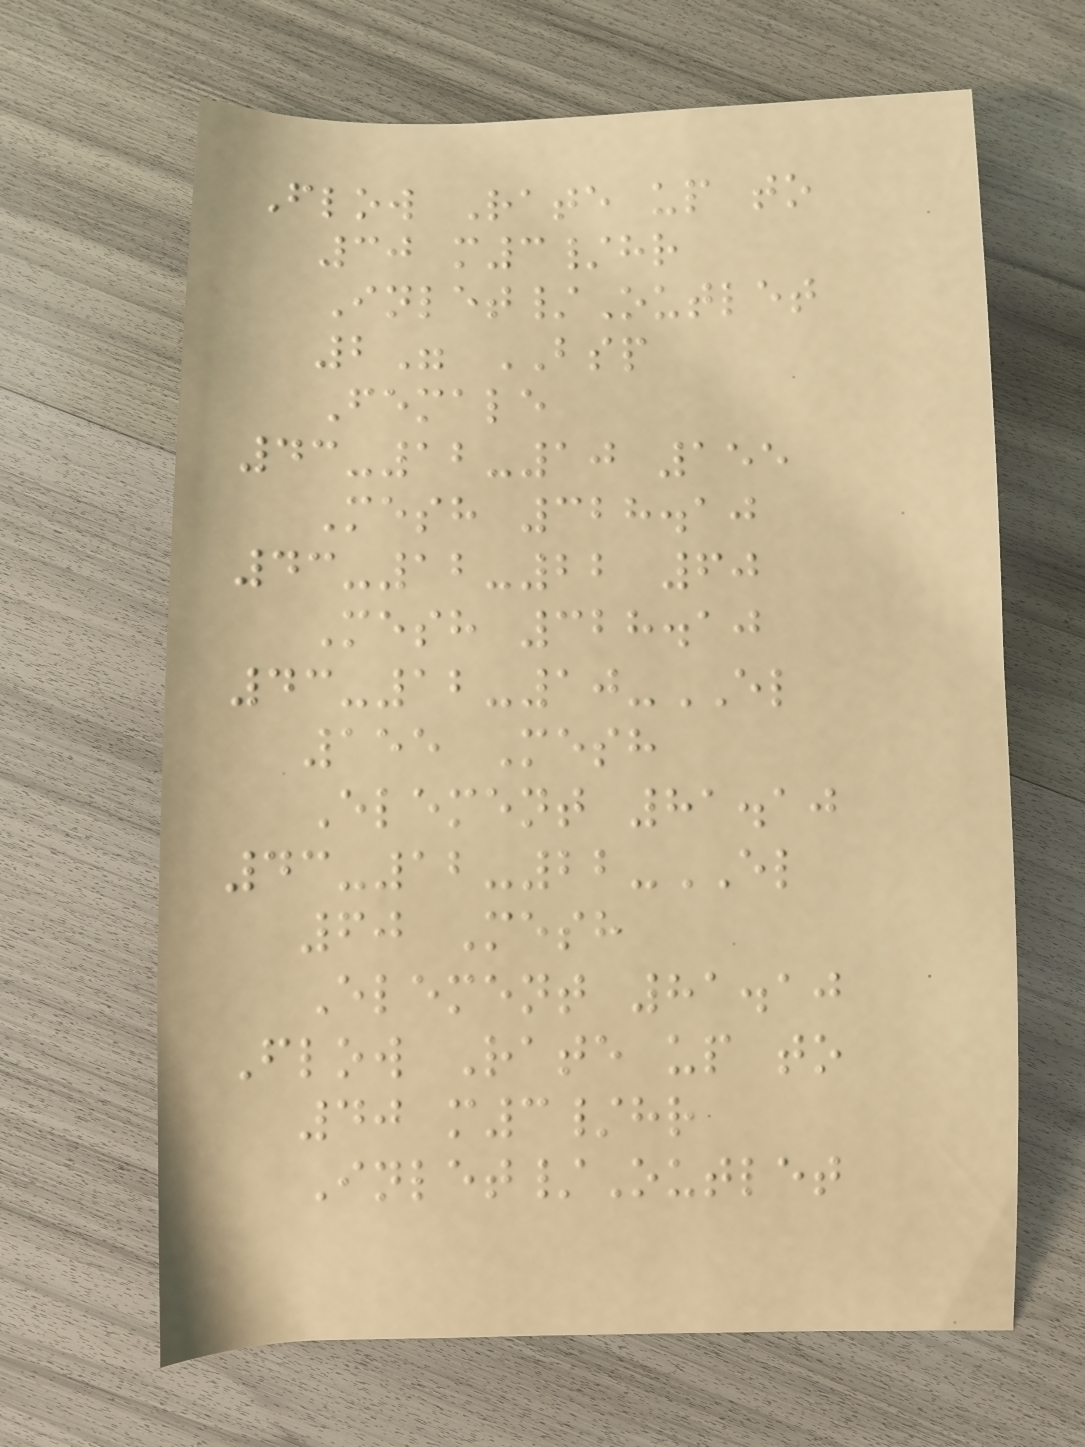Flow Rate up to
30 m3/hr
Inlet/Outlet
2" BSP
Female
43-12-10 155
Mesh 328.10
43-12-22 60
Mesh 328.10
43-12-10-EL
155 Mesh
Element 81.10
43-12-22-EL
60 Mesh
Element 81.10
Flow Rate up to
40 m3/hr
Inlet/Outlet
